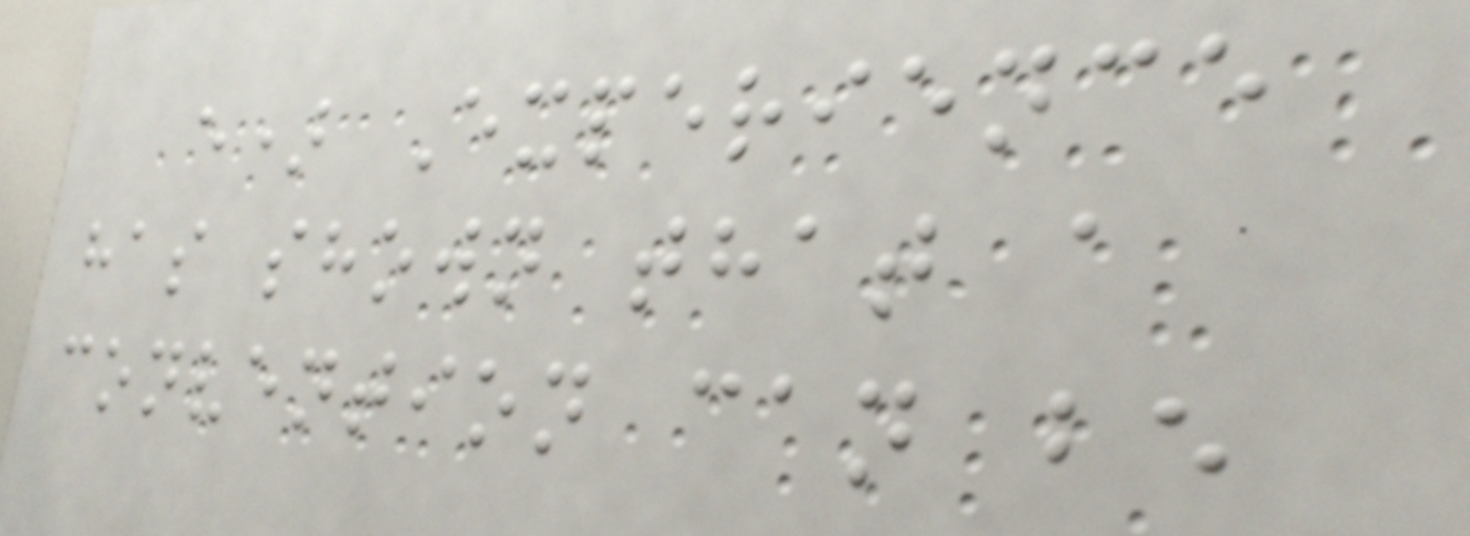e) Experience
has shown that a
convention can be
